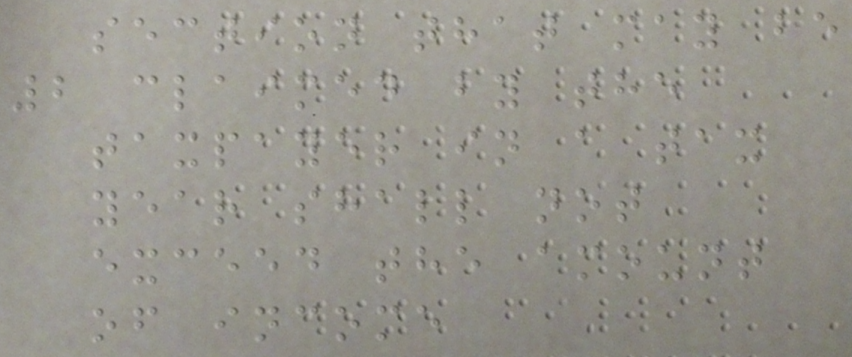section that may be
2 claimed by the
taxpayer in a tax
year shall not
exceed the amount
of income
